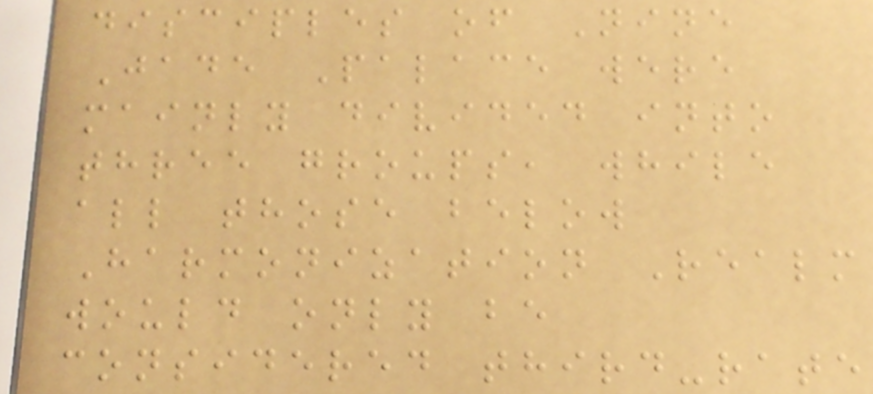disciples of Nine
Jade Palace were
mainly divided into
three groups, while
all those below
Harmonization Realm
would only be
considered third-rate
